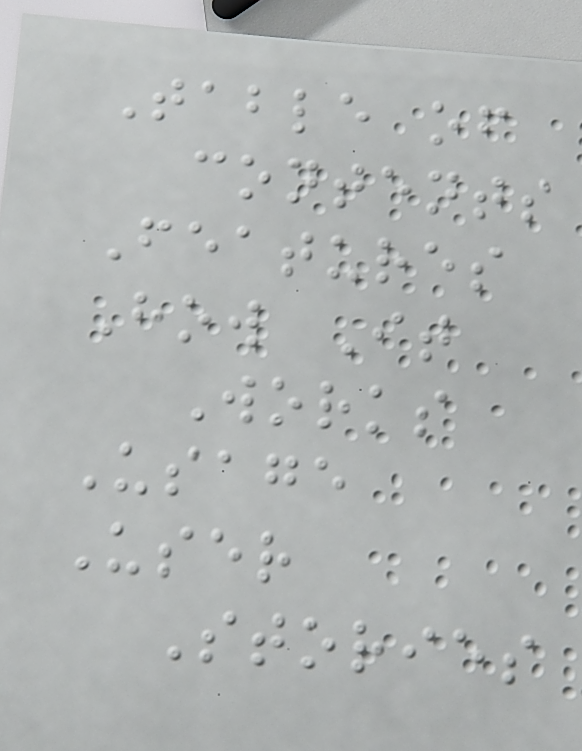Table of
contents
Features
How It
Works
Usage
User
Stories
